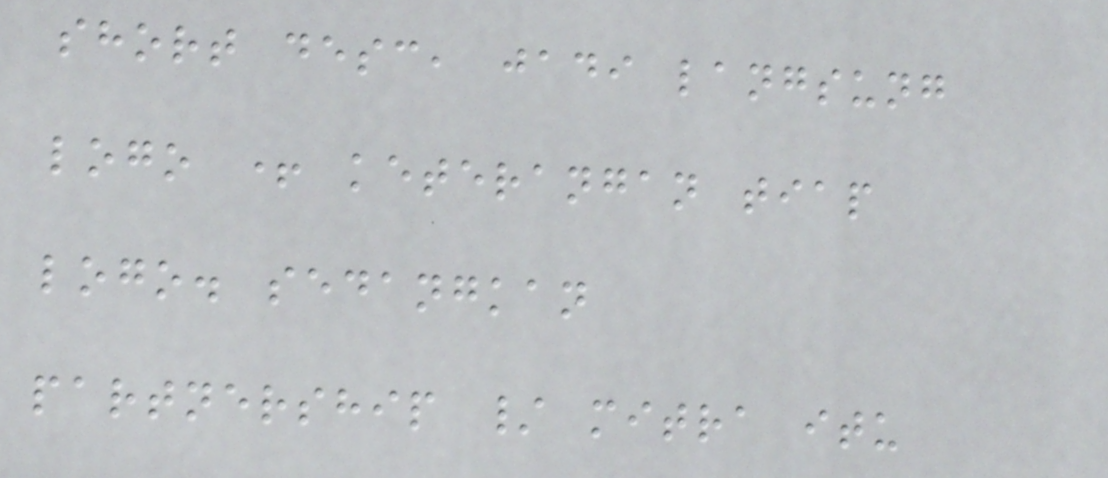short desc, jadi langsung
logo + keterangan tiap
logo. sedangkan
partnership / mitra itu
